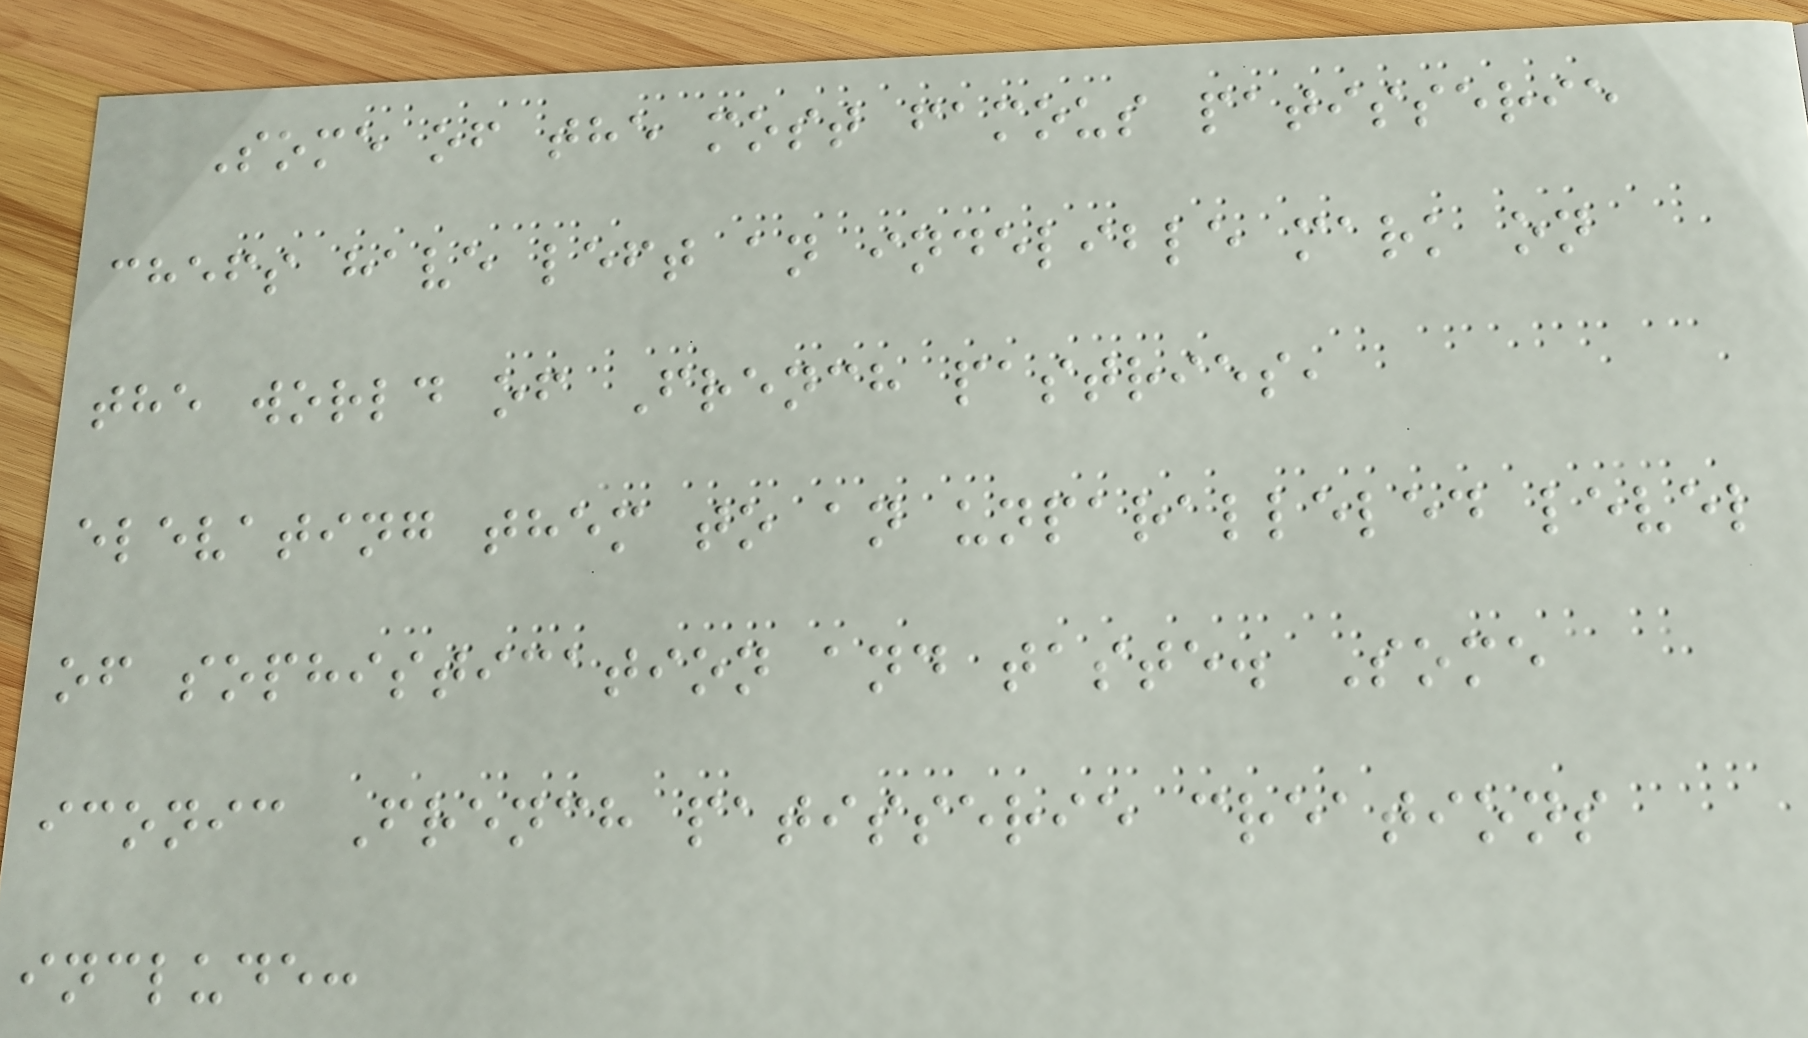Some of the most famous patisserie
chefs have left an indelible mark on
the world of French pastries,
elevating them to an unparalleled level
of sophistication and taste. Some
iconic French patisserie creations
include:
